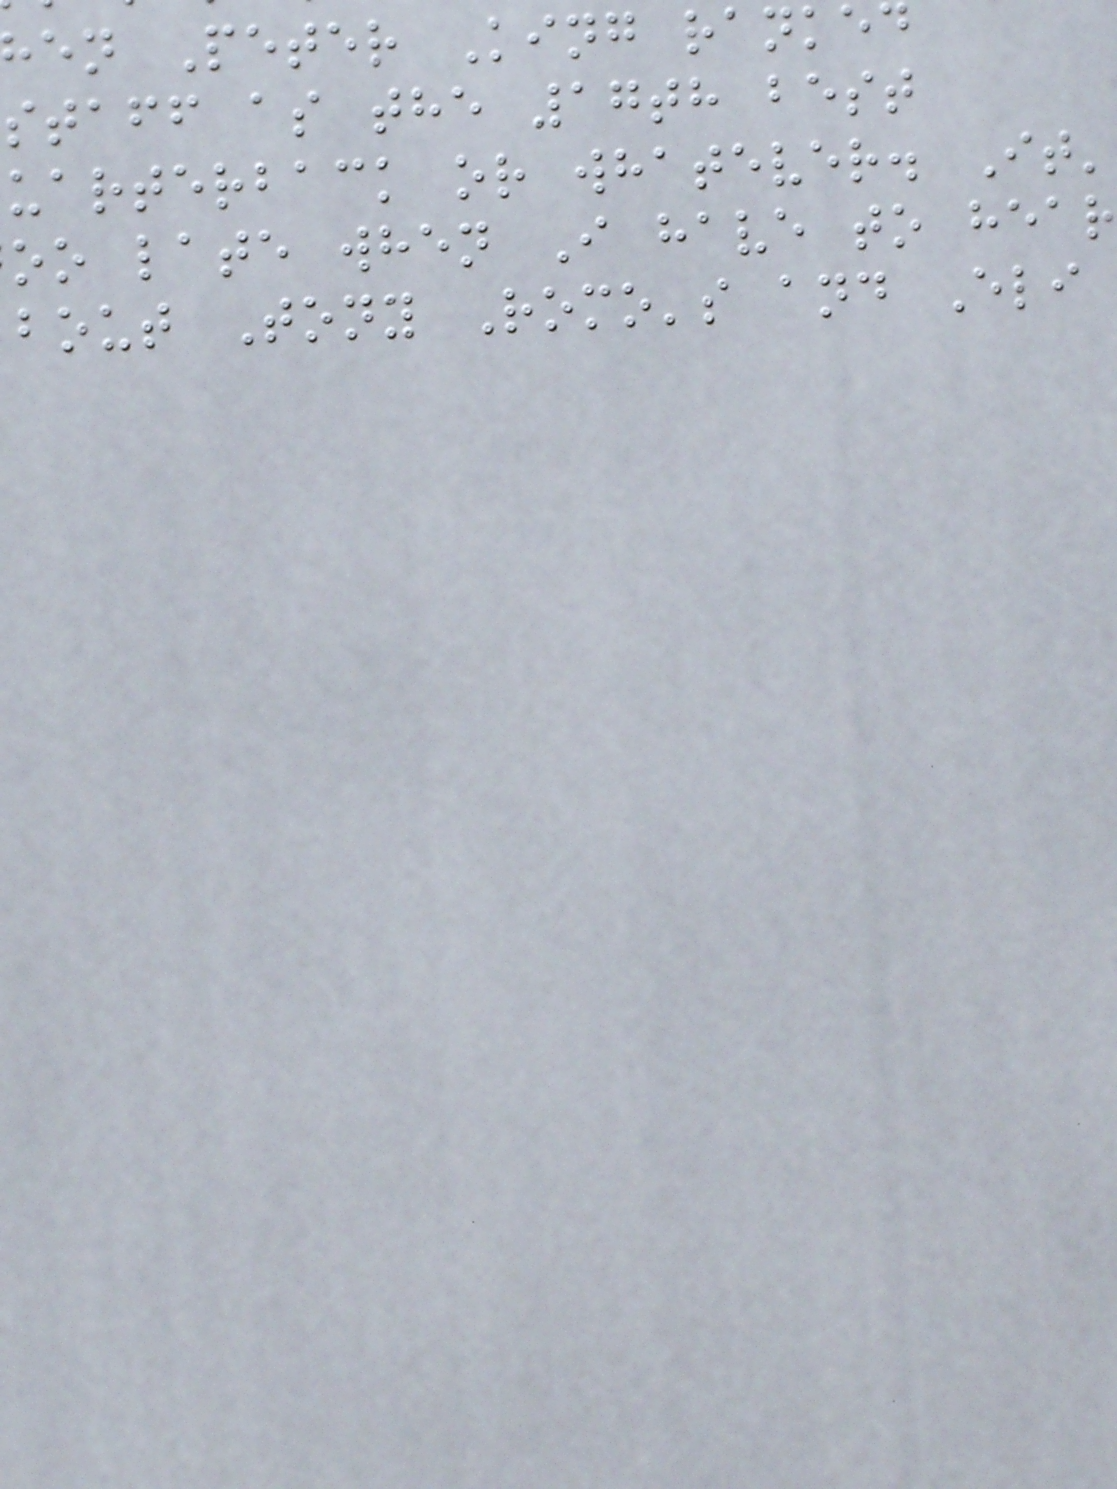en Peter King ranked
staff as the 17th best
uarterback or whatever. It'
oo late when I have to hear
bout Tony Romo's and Eli
